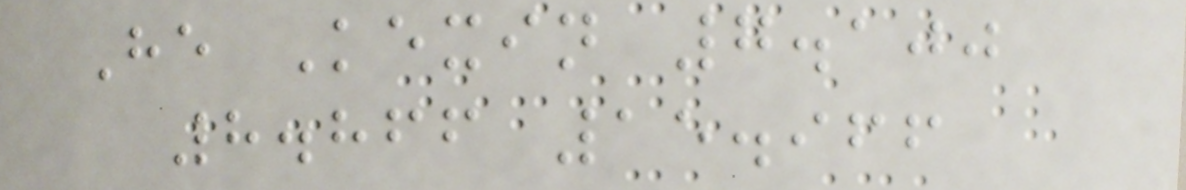He Kexin 7.100
8.866 15.966
